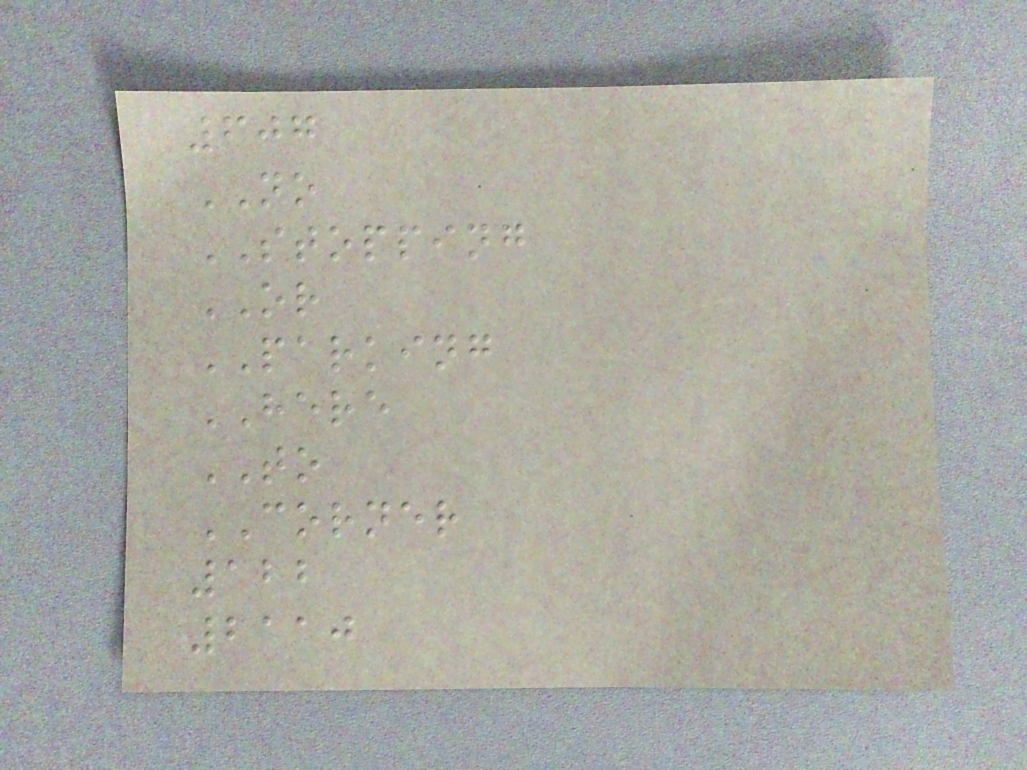607
NO
STOPPING
OR
PARKING
HERE
TO
CORNER
122
2110
